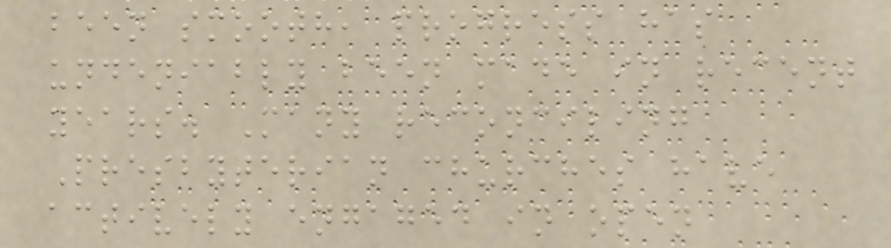been smooth, progress has
undeniably been made in recent
years. Many reconciling
Presbyterian churches have
actively engaged in open
